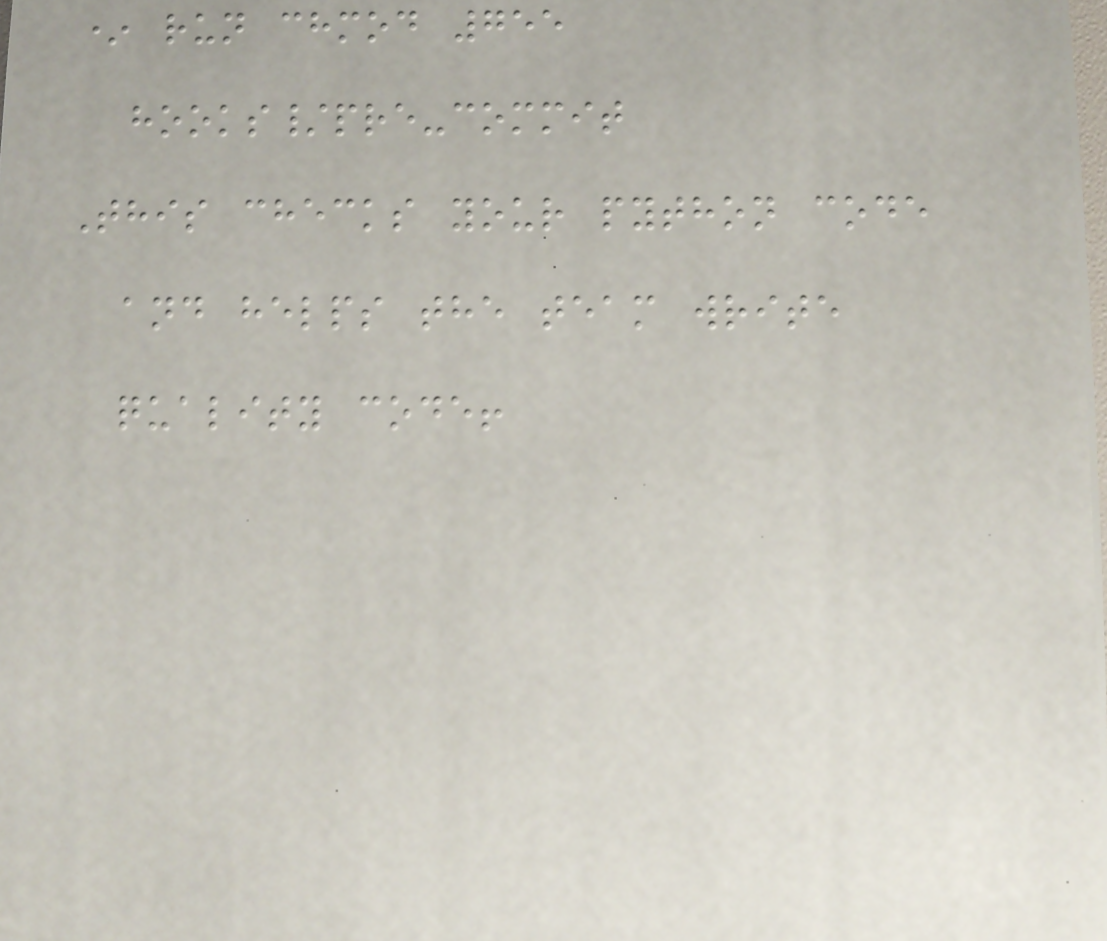* run chmod 755
hooks/pre-commit
This checks your python code
and helps the team write
quality code!
